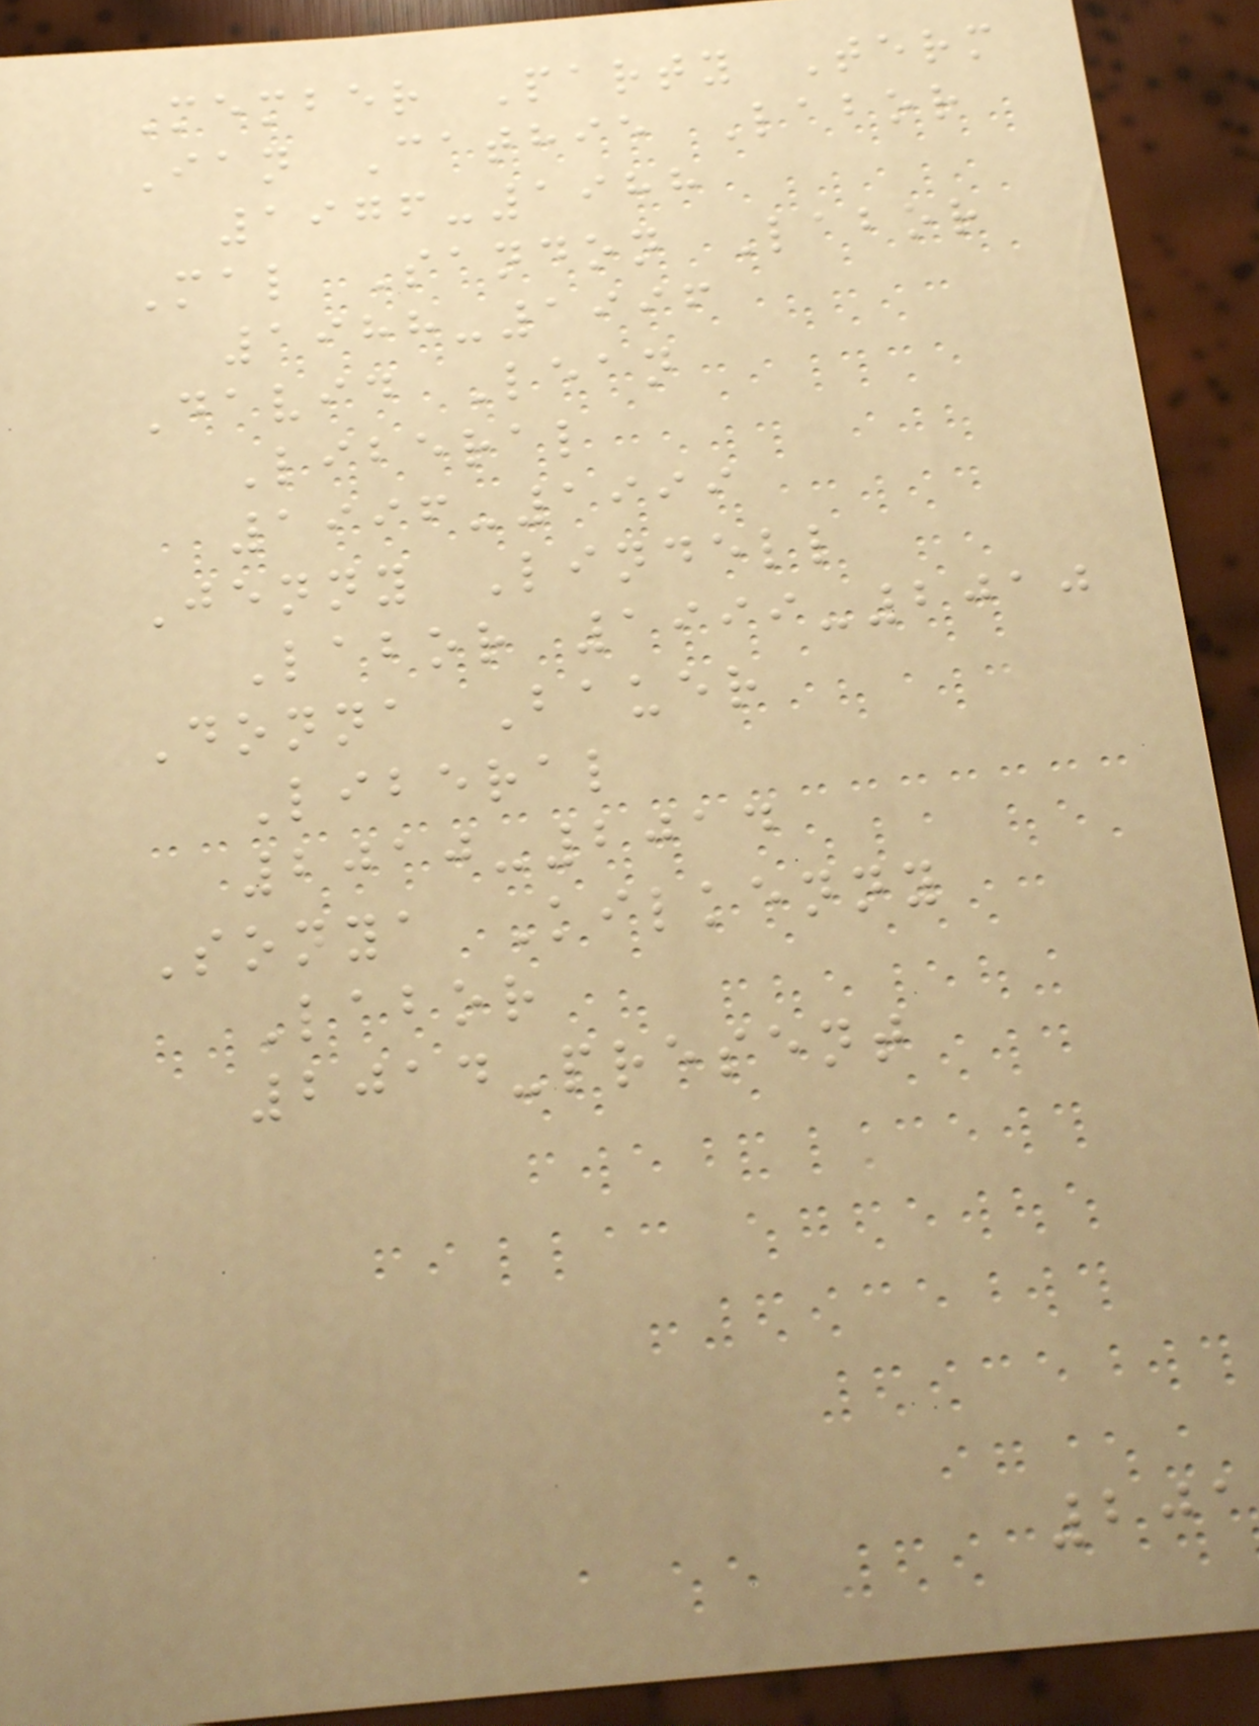Member Party Term
Ian Cathie Labor
1976-1988
Mal Sandon Labor
1988-1996
David Lean
Liberal
1996-1999
Jenny Lindell
Labor 1999-2010
Donna Bauer
Liberal
2010-2014
Sonya Kilkenny
Labor
2014-present
201
